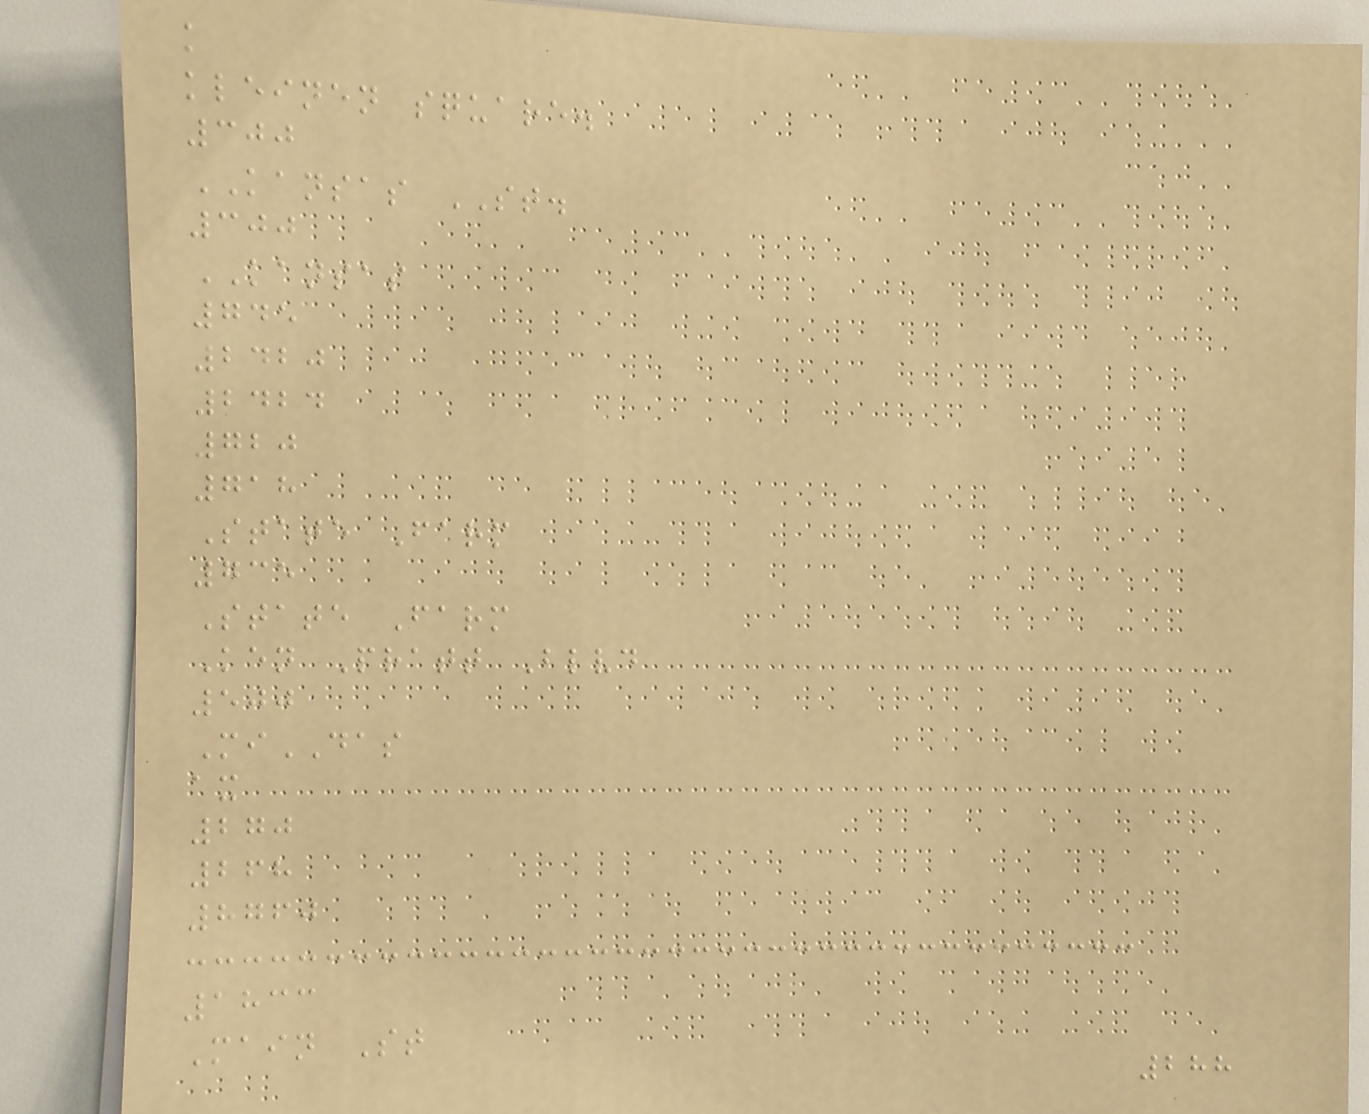k
kleinen square.
300
KANSAS ST.
300
KANSAS
745
2420
2424
720
718
State Farm
735
State Farm
Ken Pratt Blvd
500
MiDAS
ax
270
268
8760
1833
Main St
288
